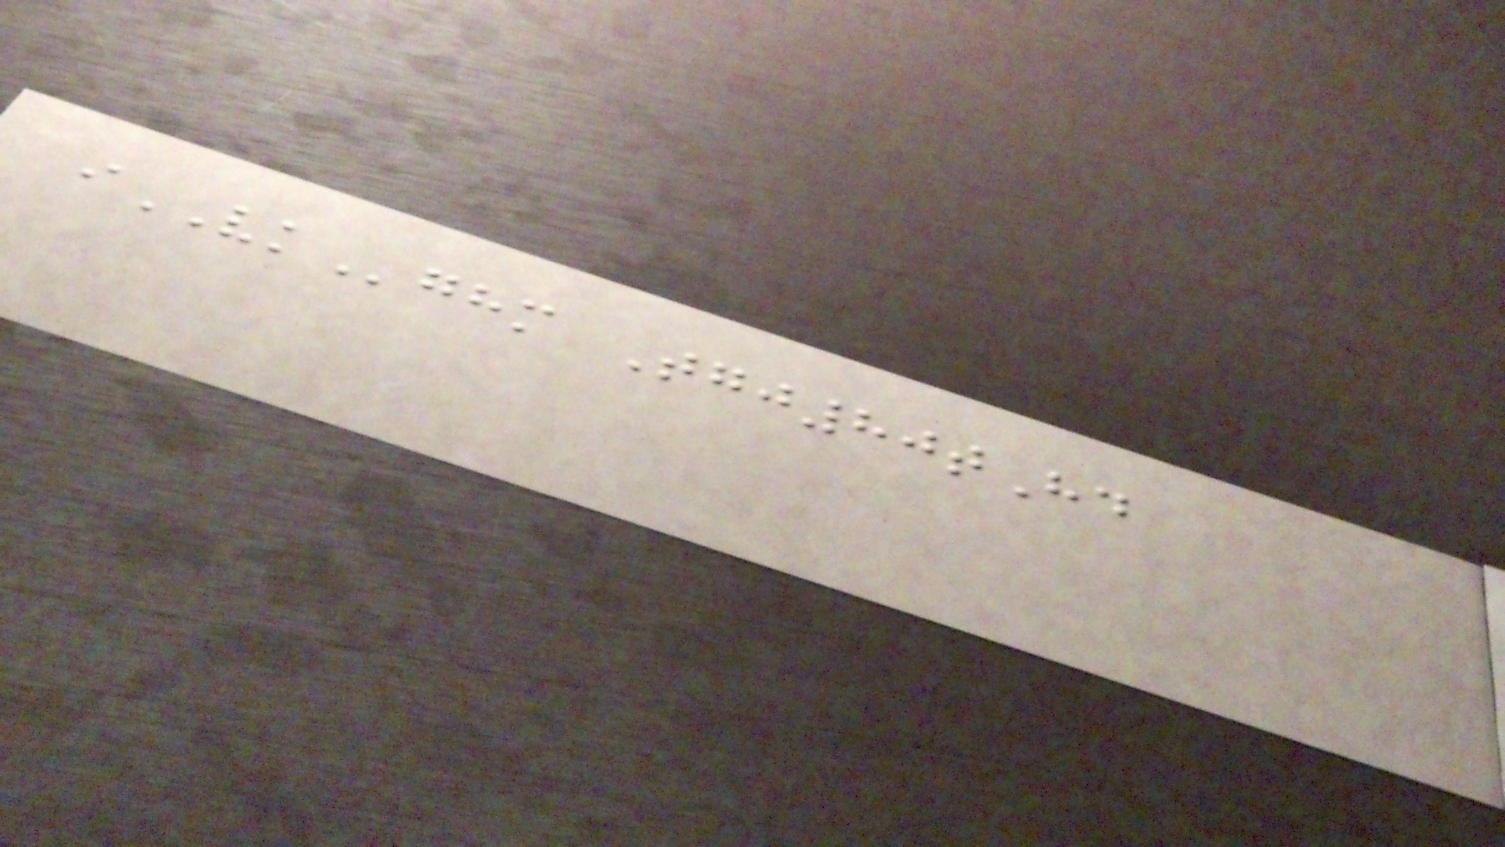iVKghm Tgj80tHd
